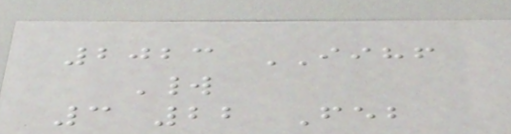2023 IIHF
World
3 22 Feb
